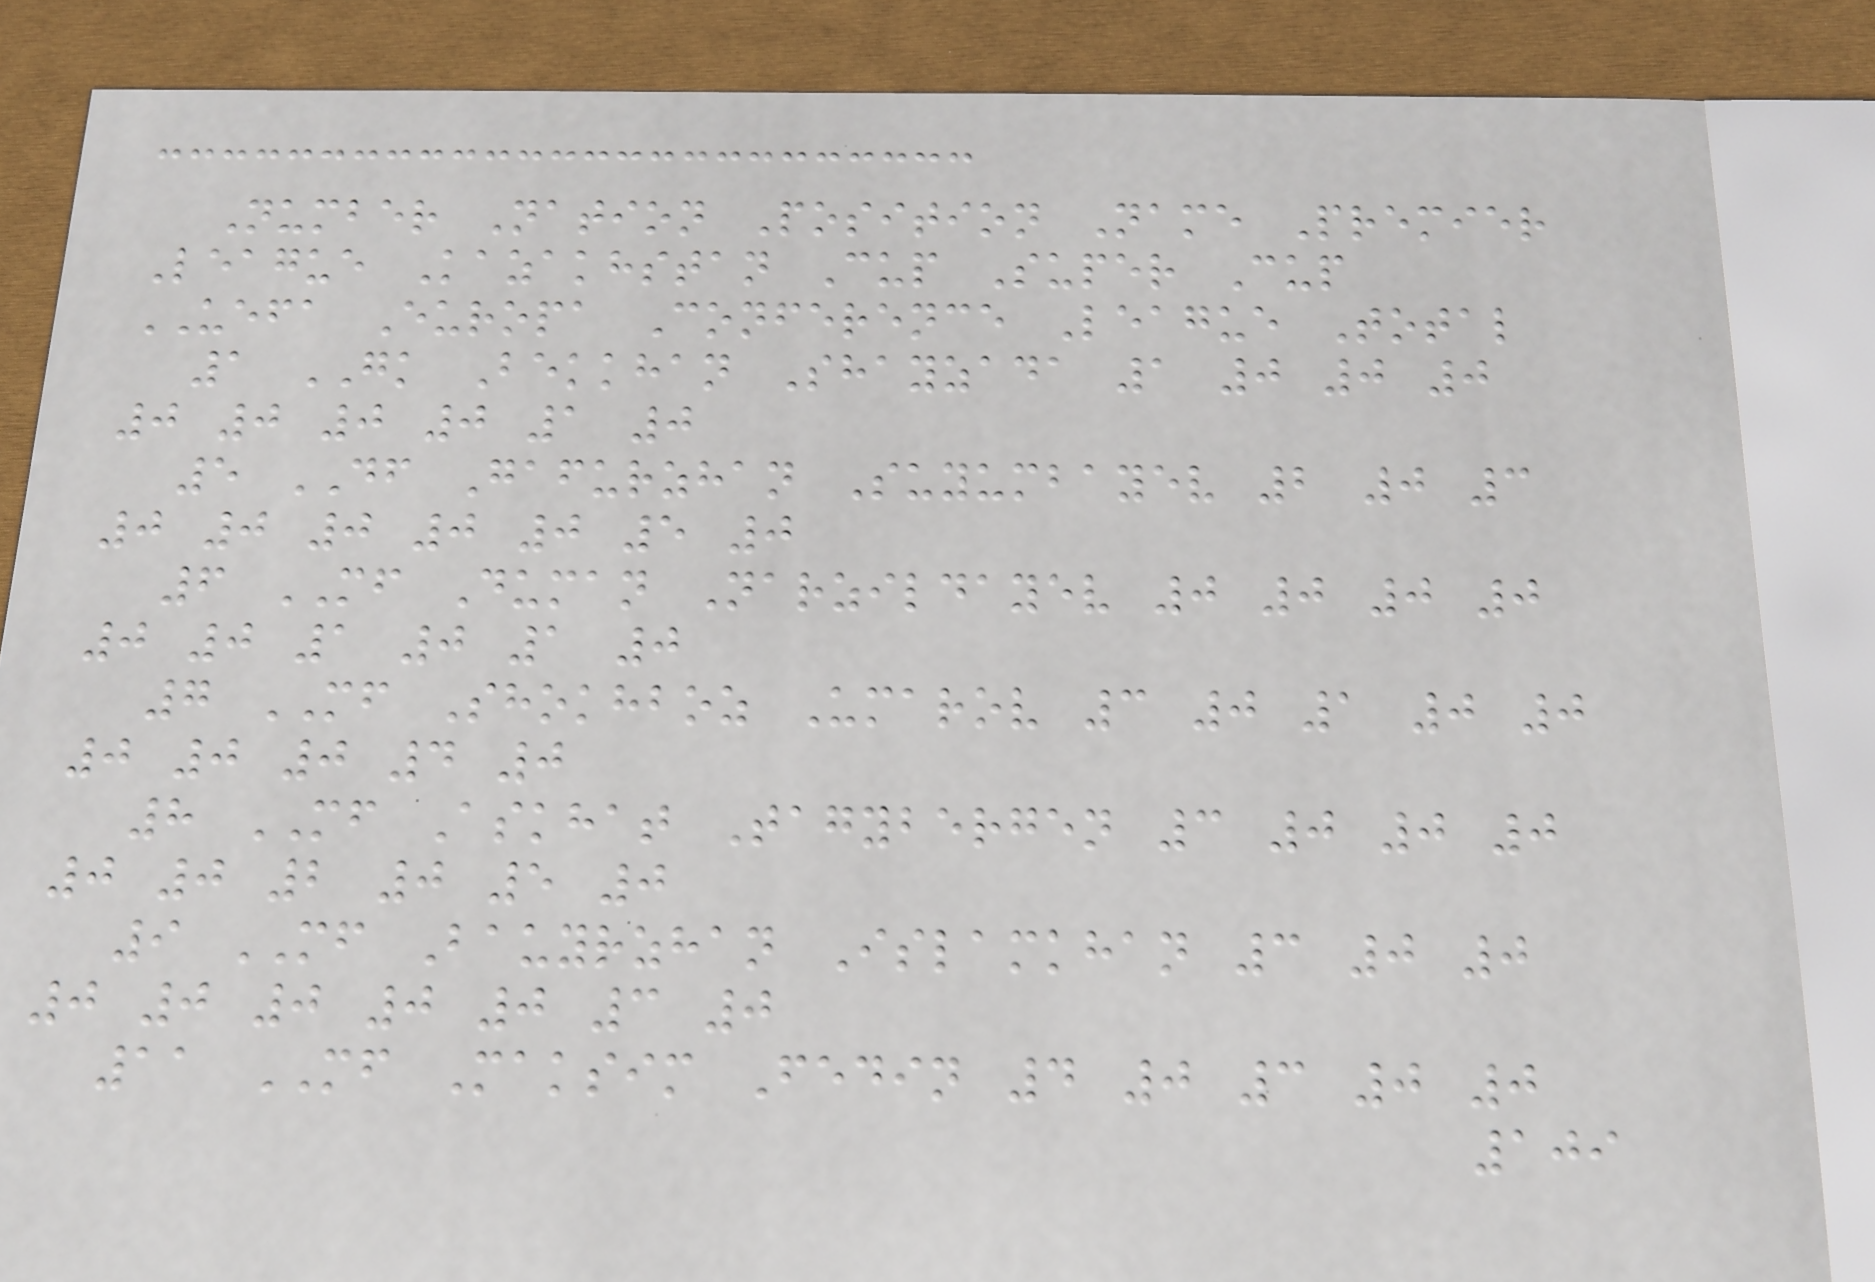Number Nation Position Name Premier
League Kazakhstan Cup Super Cup
UEFA Europa Conference League Total
1 GK Bekkhan Shayzada 1 0 0 0
0 0 0 0 1 0
5 DF Gafurzhan Suyumbayev 2 0 3
0 0 0 0 0 5 0
6 MF Duman Narzildayev 0 0 0 0
0 0 1 0 1 0
7 MF Shokhboz Umarov 3 0 1 0 0
0 0 0 4 0
8 MF Askhat Tagybergen 3 0 0 0
0 0 2 0 5 0
9 MF Bauyrzhan Islamkhan 3 0 0
0 0 0 0 0 3 0
11 MF Maksim Fedin 4 0 3 0 0
109
